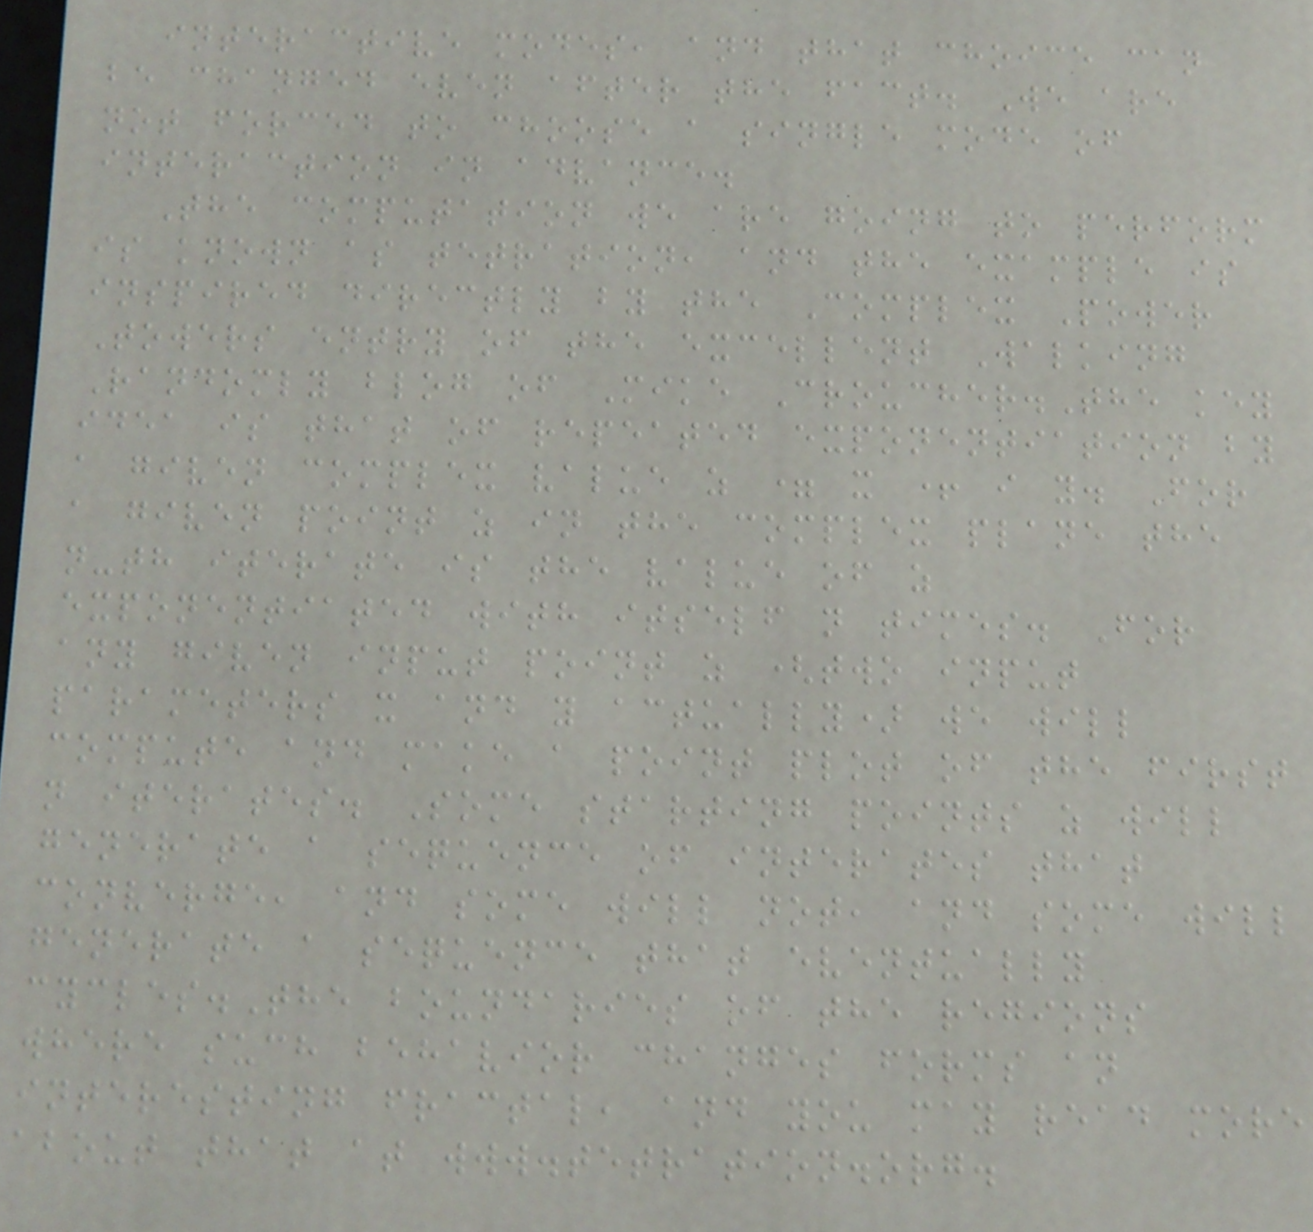interactive modes, and that choice can
be changed even after the fact. We are
not forced to choose a single mode of
interaction in advance.
The computation we are going to perform
is known as tetration, and the example is
inspired directly by the Complex Power
Towers entry of the excellent Walking
Randomly blog of Mike Croucher.The key
idea is that of repeated exponentiation by
a given complex value z = x + i y. For
a given point z in the complex plane the
n-th iterate is the value of z
exponentiated with itself n times. For
any given input point z (two input
parameters x and y actually) we will
compute and make a point plot of the first
n iterates. Some starting points z will
generate a sequence of interates that
converge, and some will not, and some will
generate a sequence that eventually
cycles.The boundaries of the regions
where such behavior changes forms an
interesting fractal, and you may read more
about that at www.tetration.org.
